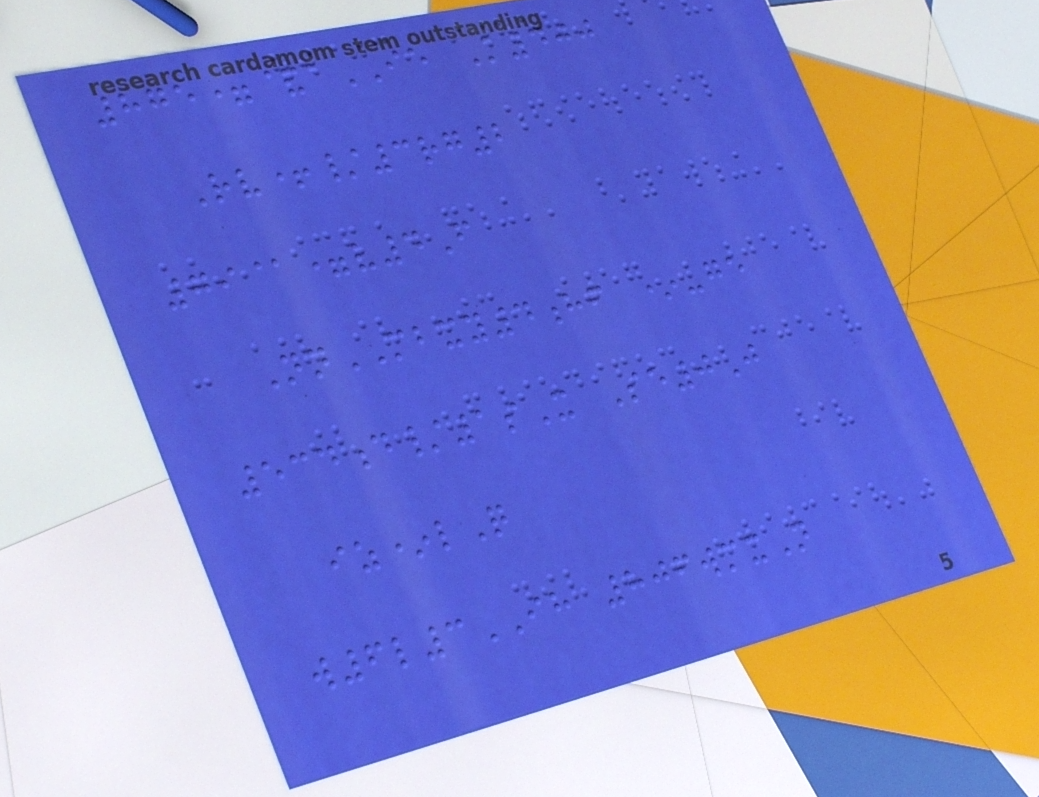875=&aIE K400
Rv+/3rg2
79@=v4F
NnMBXY4hf *-ge
534d/1sX Se0J
iz*lQ
w6l3IH 806wmxN
